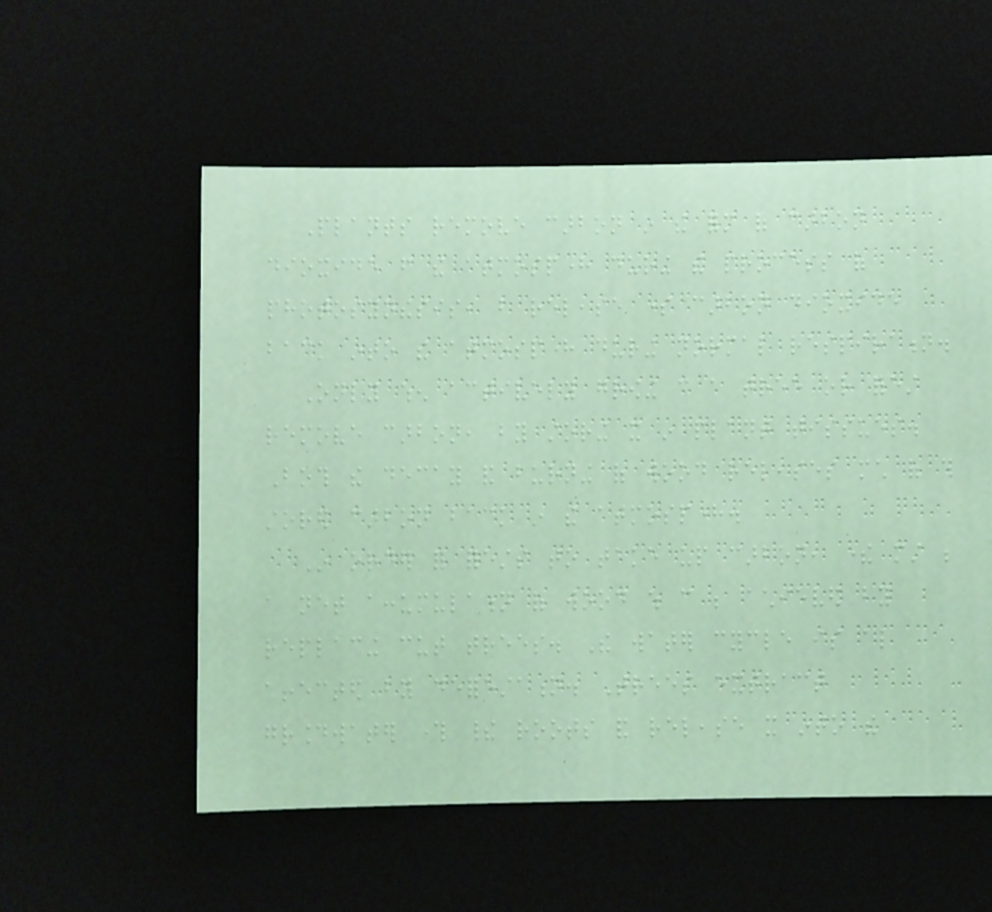Plants remove carbon in the form of carbon
dioxide from the atmosphere during the process of
photosynthesis, but release some carbon dioxide
back into the atmosphere during normal respiration.
Only when actively growing can a tree or forest
remove carbon, by storing it in plant tissues.
Both the decay and burning of wood releases much of this
stored carbon back in the atmosphere.
In order for forests to take up carbon, there must be
a net accumulation of wood which can be achieved by
replacing cut trees. The water cycle is also
affected by deforestation. Trees extract
groundwater through their roots and release it into the
